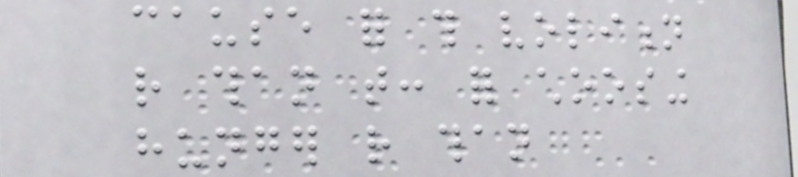cause for this volition
rather than that: for choosing
hunger rather than
